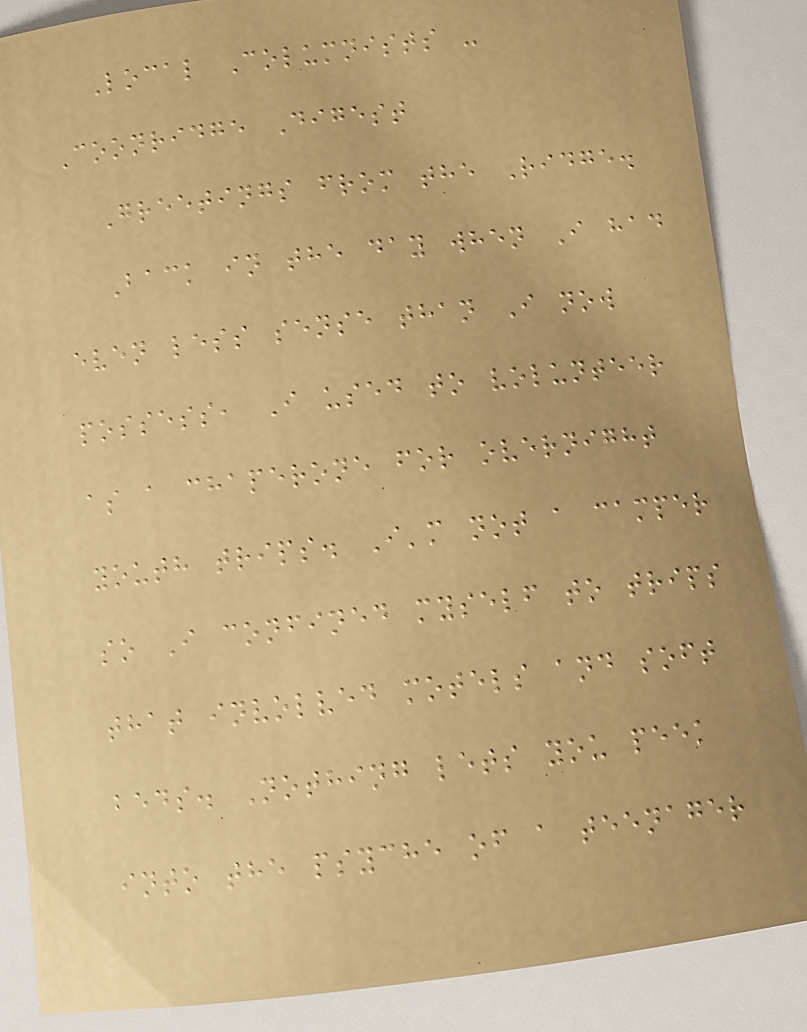Local Columnists -
Coonridge Digest
Greetings from the Ridge.
Back in the day when I had
even less sense than I now
possess, I used to volunteer
as a chaperone for overnight
youth trips. I'm not a camper
so I confined myself to trips
that involved motels and soft
beds. Nothing lets you peek
into the psyche of a teenager
